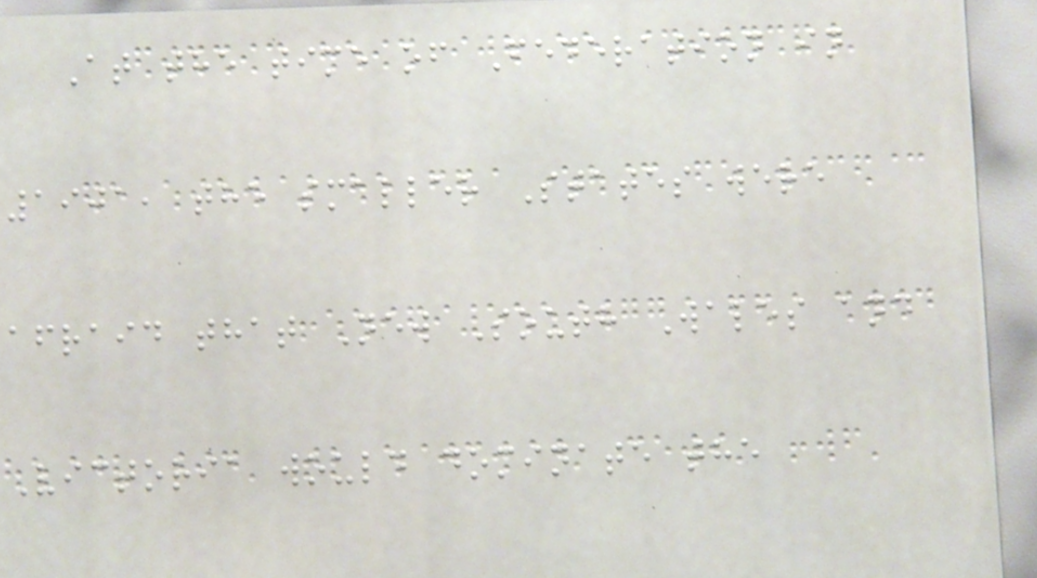At the time of Federation in
1901, the smaller States were
afraid that New South Wales and
Victoria would dominate the
